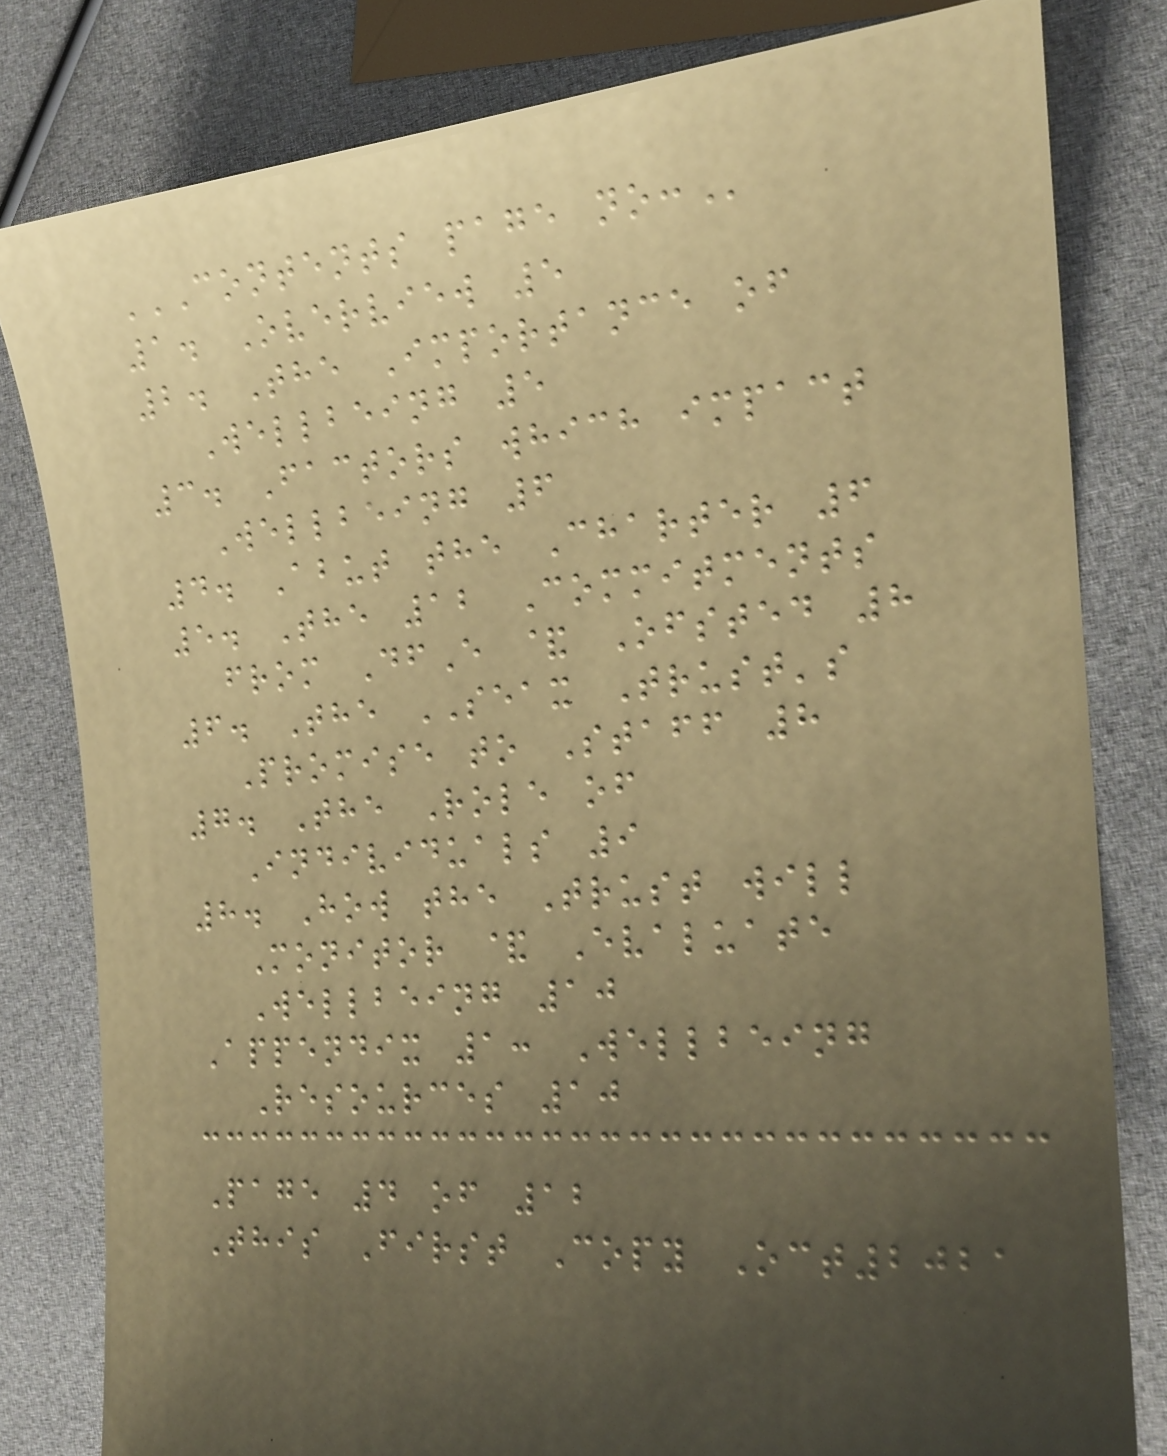CONTENTS PAGE NO:
1. Overview 5
2. The Importance of
Wellbeing 5
3. Factors which impact
Wellbeing 6
4. Abut the Charter 6
5. The 12 Commitments
from DfE & Ofsted 8
6. The SEAX Trust's
Promise to Staff 8
7. The Role of
Individuals 9
8. How the Trust will
Monitor & Evaluate
Wellbeing 10
Appendix 1: Wellbeing
Resources 10
Page 4 of 12
This First Copy Oct2021
